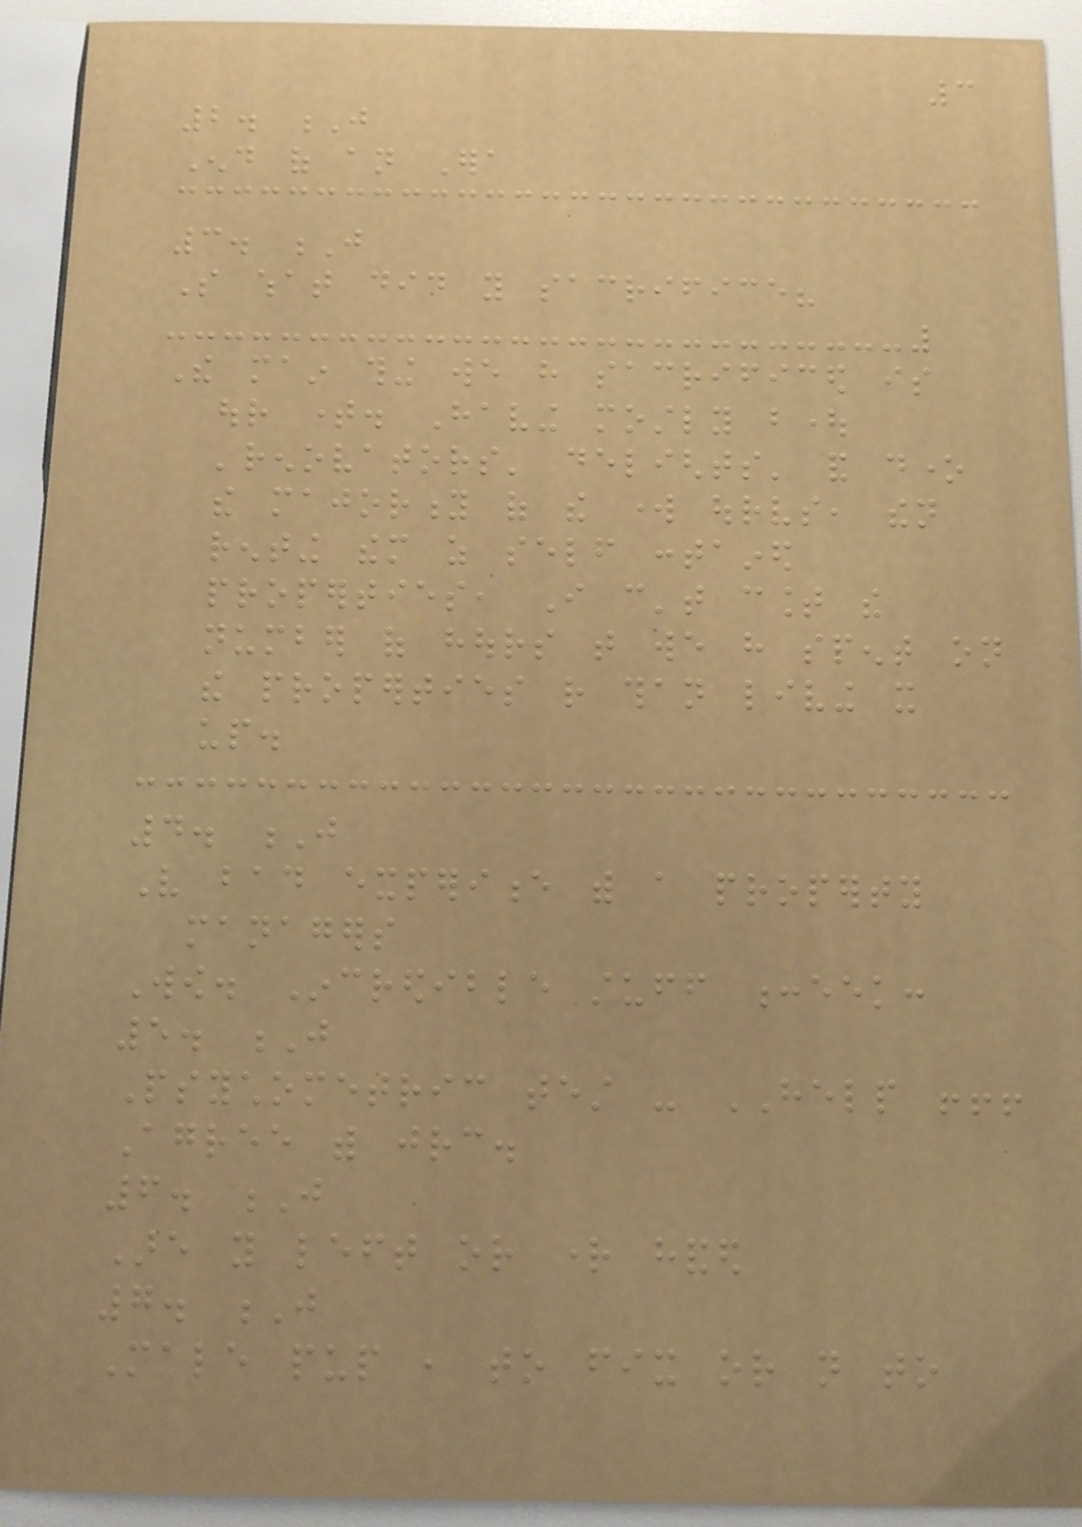3
2. J
End of an Era
3. J
So what did you sacrifice?
The main thing we have sacrificed is
our time. Having mostly bought
'renovators' delights' and done
the majority of the work ourselves, then
renting them as self contained
properties, I can't count the
number of hours that we have spent on
the properties rather than living it
up.
4. J
Very bad experience with a property
managers
Wow. Incredible stuff :eek:
5. J
Psychometric test - HELP !!!
Agree with jrc.
6. J
Are you left or right handed
7. J
Male pup , to fix or not to
